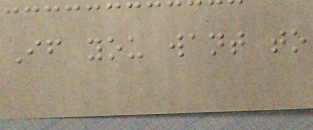If you want to
